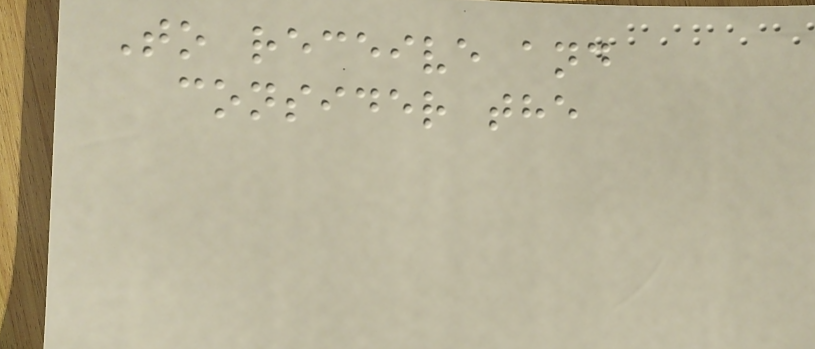To receive and
consider the
